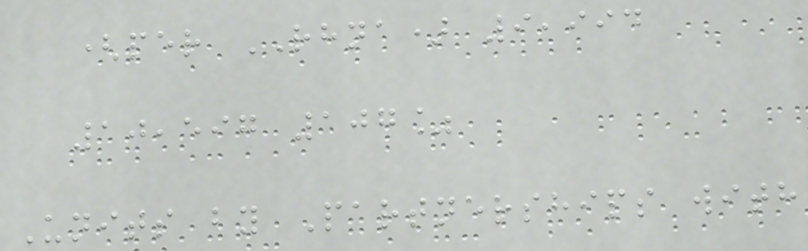(per RHNA) 9,994
10,597 107%
Units by Partnerships with
